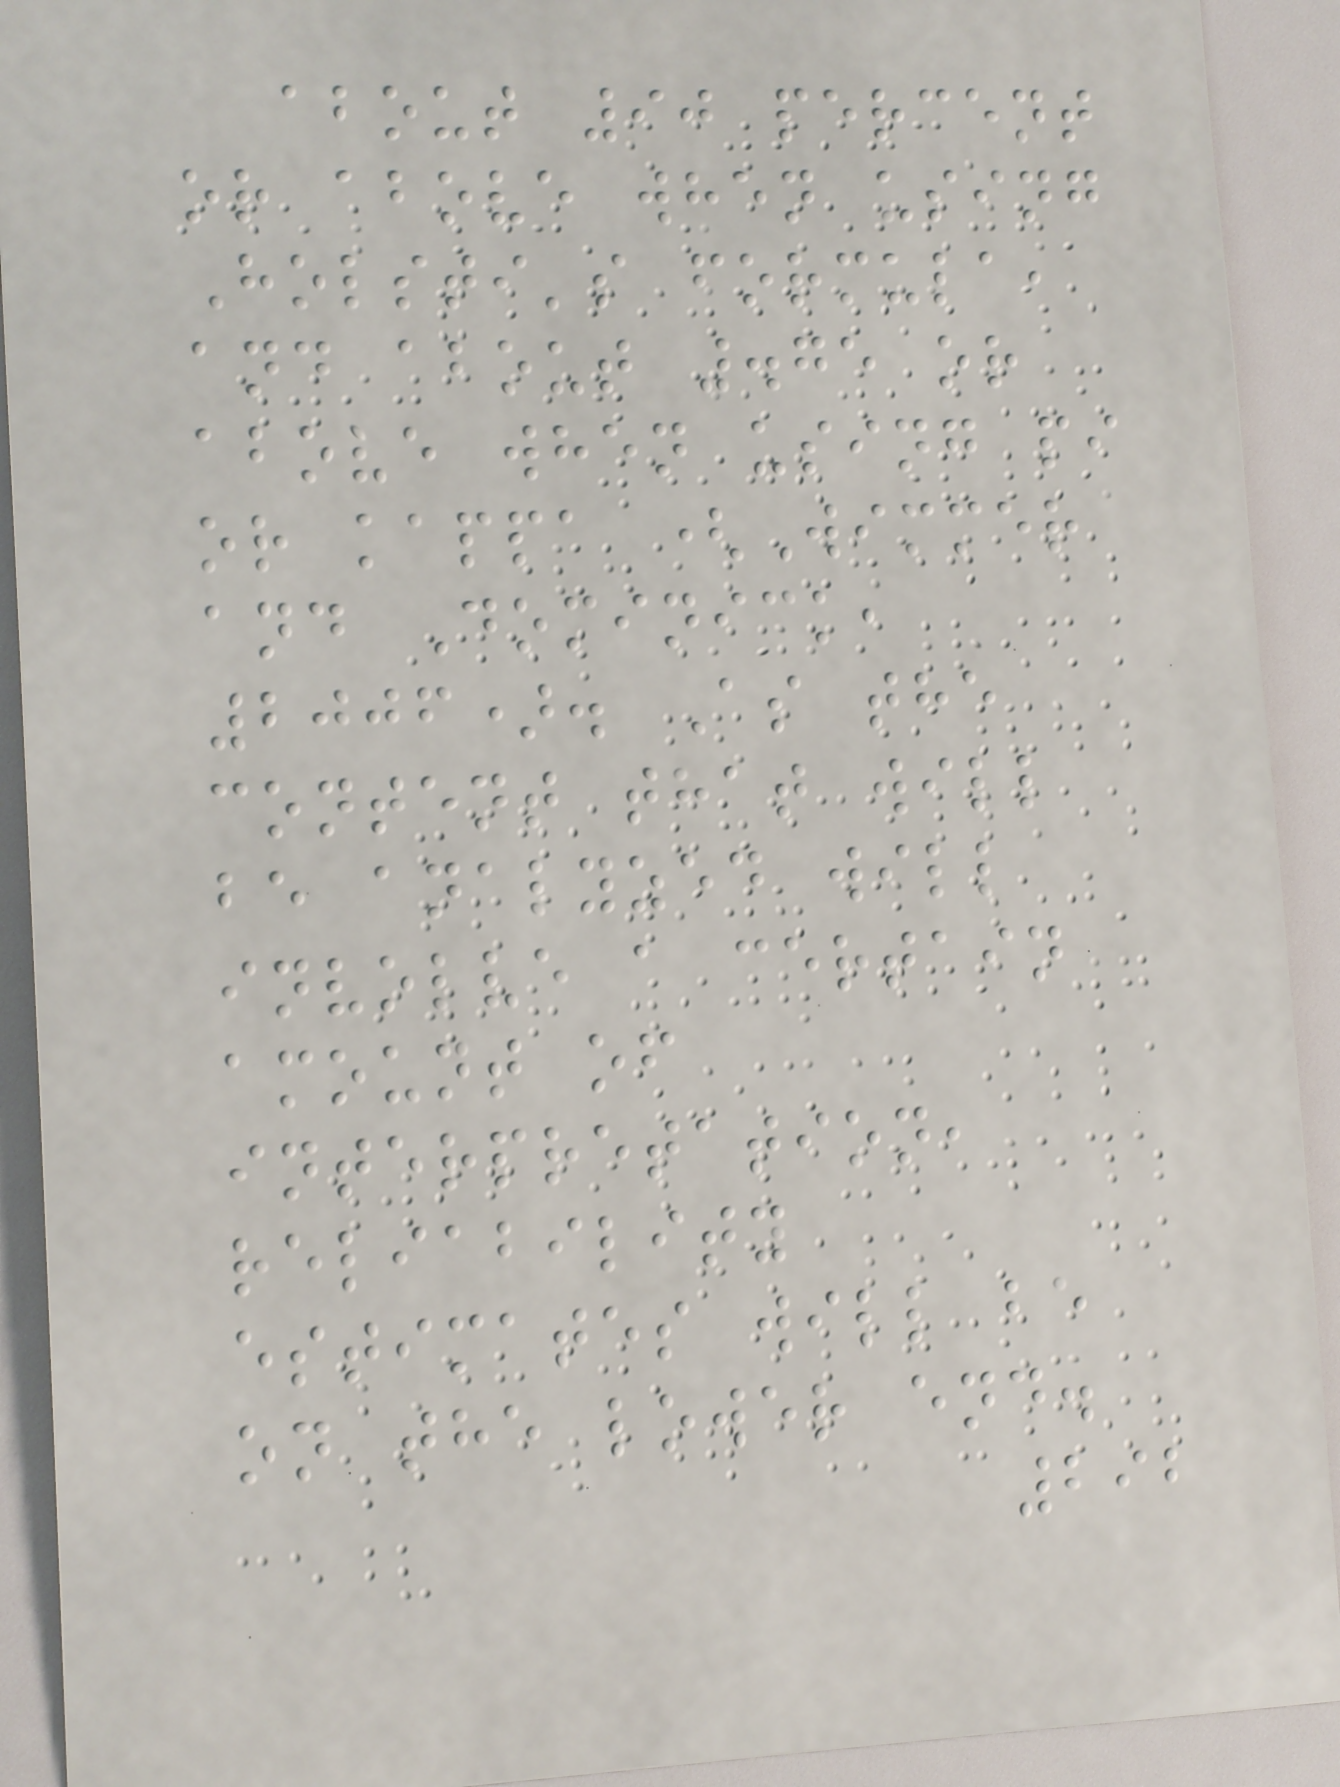about 90 percent
or above when using
Holsti's formula,
and about .75 or
above when using pi
or kappa (Wimmer
and Dominick,
2006). As the
content that will
be analyzed will
involve a certain
amount of
interpretation,
reliability
estimates will be
on the lower end.
292
